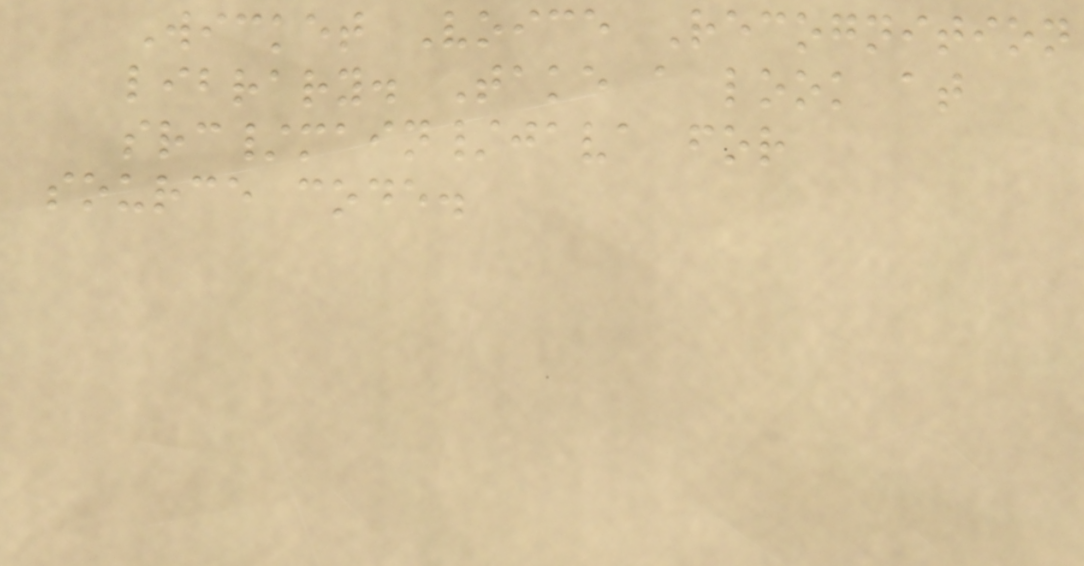Wicket Voice Recognition
library. Take a look at
src/main/java for
source code.
